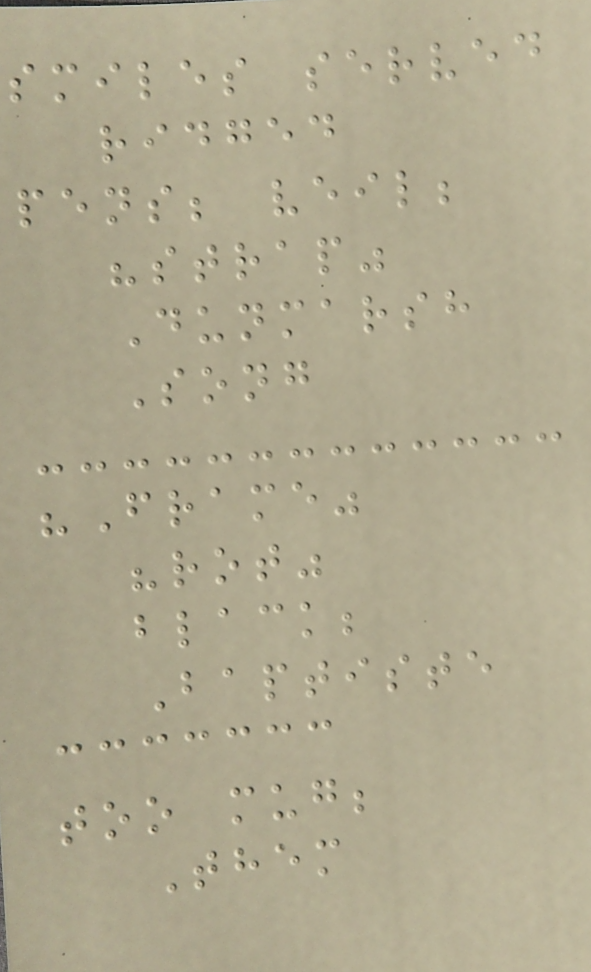smiles served
ridged
pens; veil;
"strap"
Dunmarsh
Song
"Frame"
"rot"
black;
Baptiste
too mug;
Them
